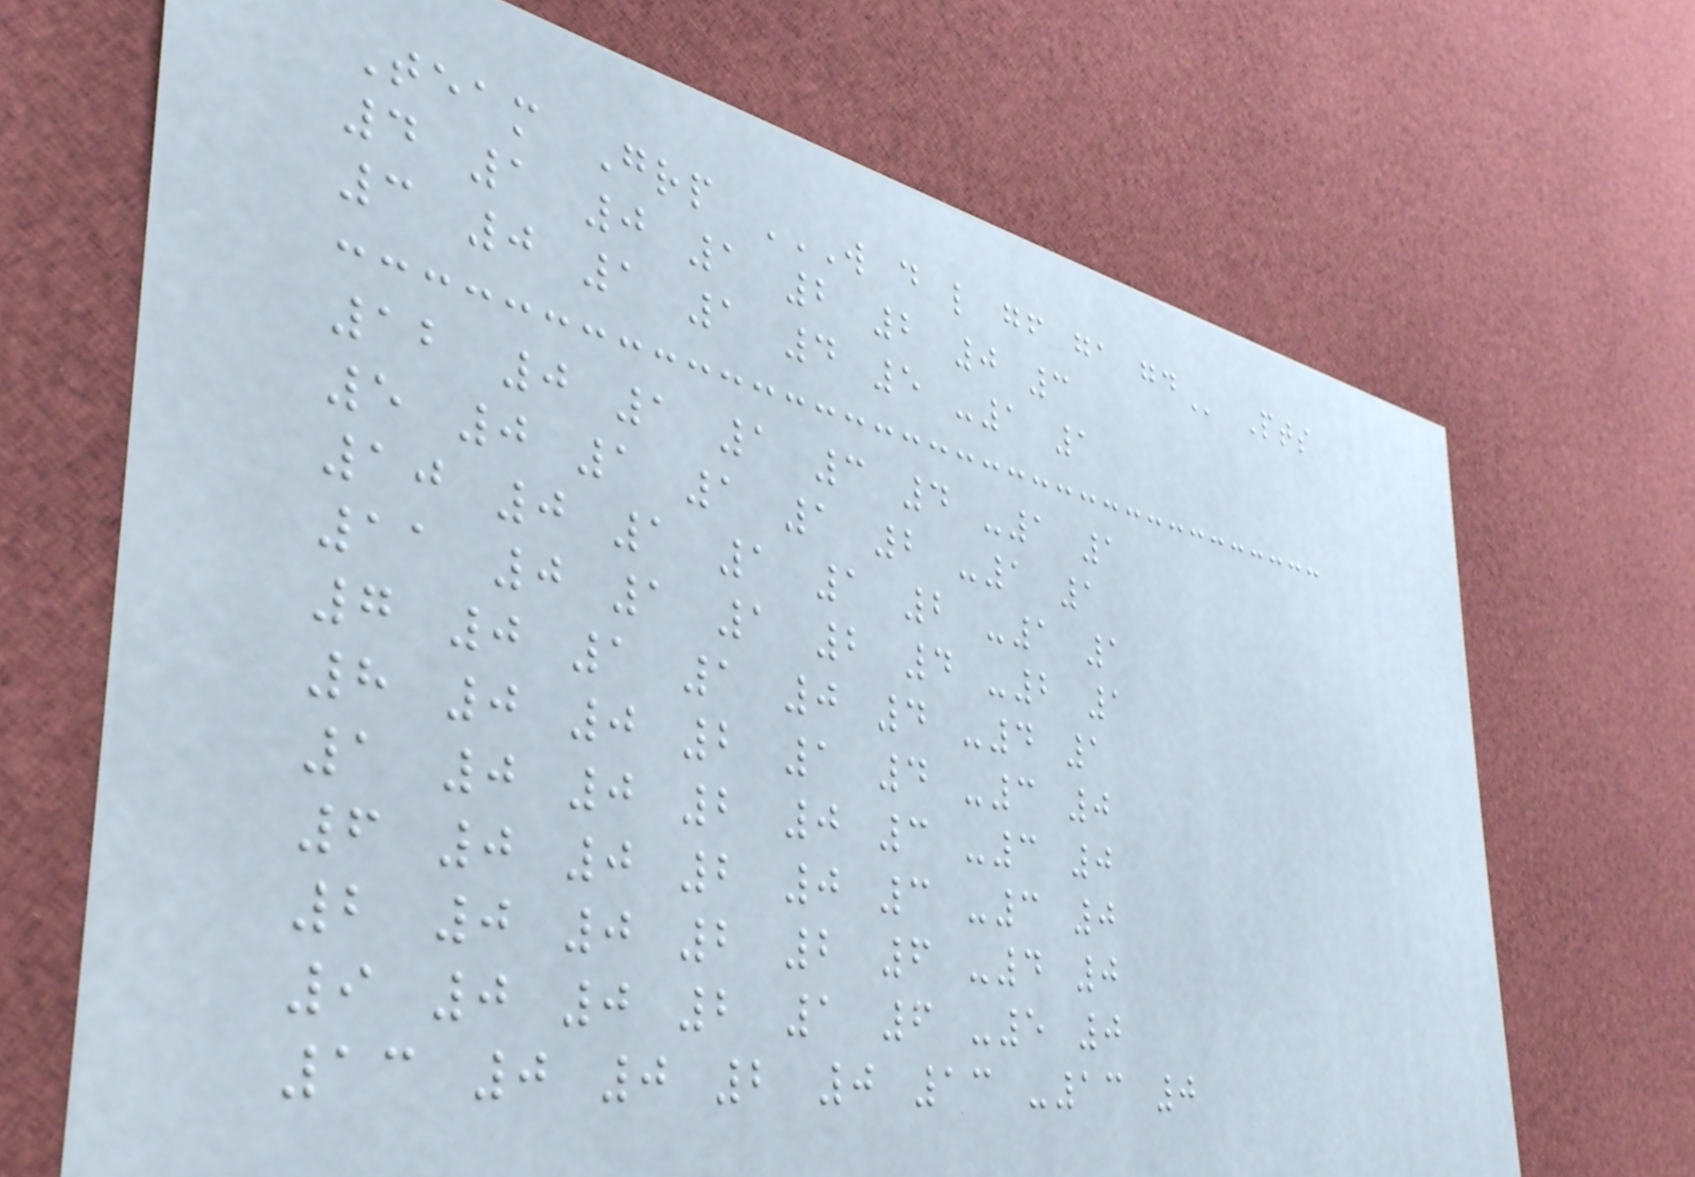Team Grp W D L GF GA GD Pts
4 1 0 1 2 2 0 3
3 0 1 1 4 5 -1 1
12 0 1 1 3 4 -1 1
5 0 1 1 1 2 -1 1
10 0 1 1 1 2 -1 1
11 0 1 1 2 4 -2 1
7 0 1 1 0 4 -4 1
8 0 0 2 1 4 -3 0
1 0 0 2 0 3 -3 0
6 0 0 2 0 3 -3 0
2 0 0 2 2 6 -4 0
9 0 0 2 1 6 -5 0
13 0 0 2 0 13 -13 0
